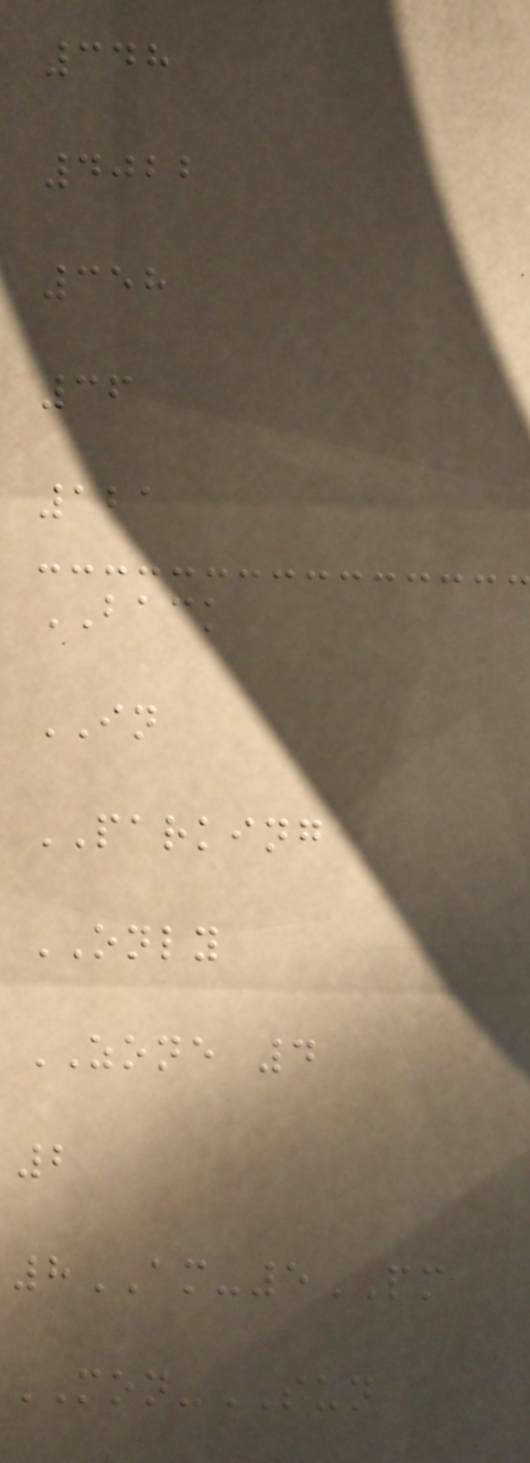348
4022
358
36
121
BACK
IN
PARKING
ONLY
ZONE 4
2
8AM-5PM
MON-SUN
